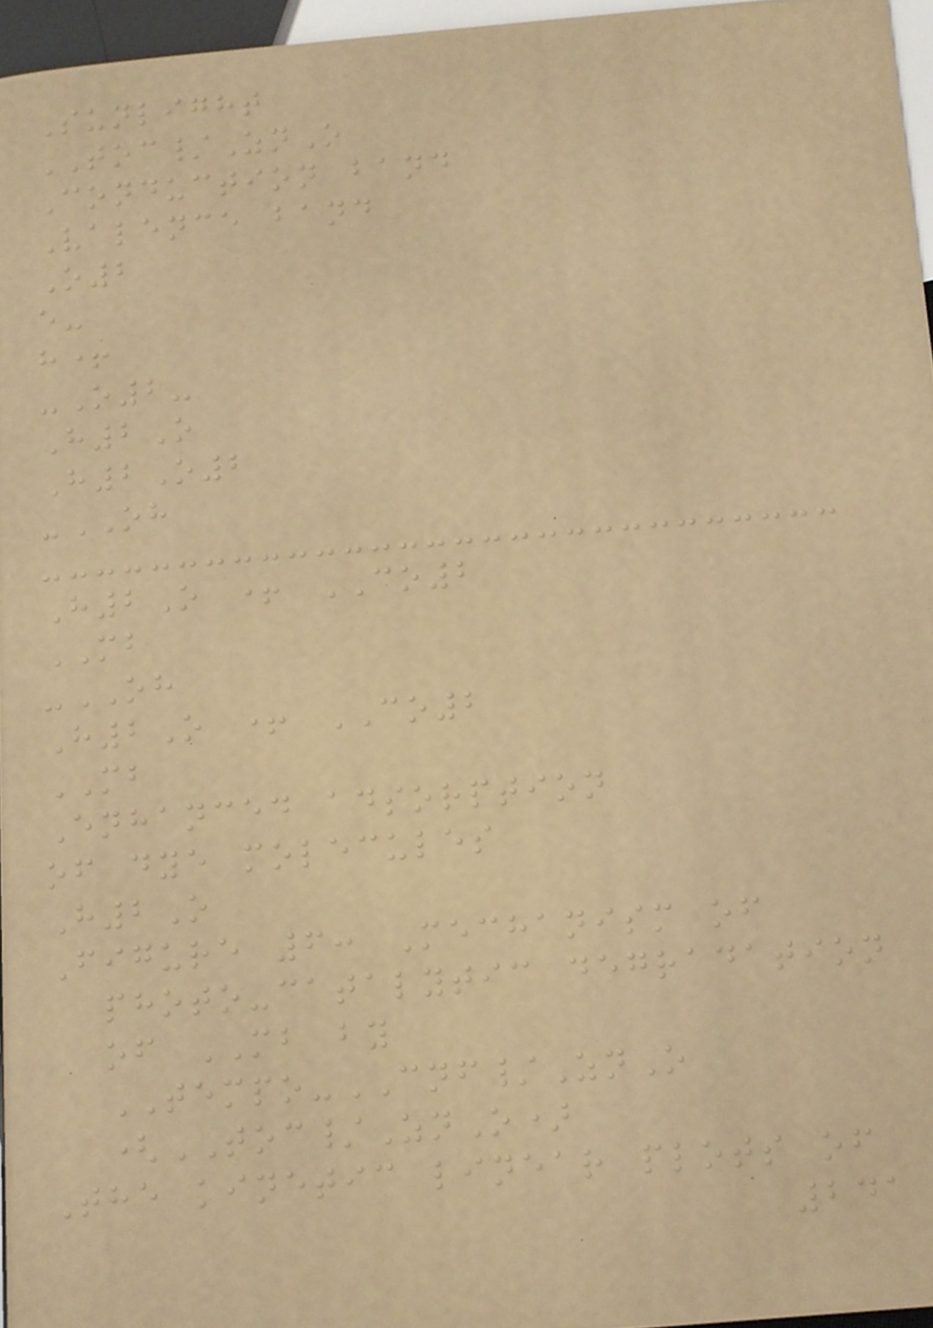Sunlight
TOC/ZnO
Conduction band
Valence band
O2
e-
h+
-O2-
H2O
H2O2
-OH
H2O + CO2
MB
-OH
H2O + CO2
MB
Enhanced adsorption
of dye molecules
H2O
Figure 6: Mechanism of
photo-catalytic degradation
of MB by
TEMPO-CNF/ZnO
(TOC/ZnO)
The kinetic linear plots of
241
